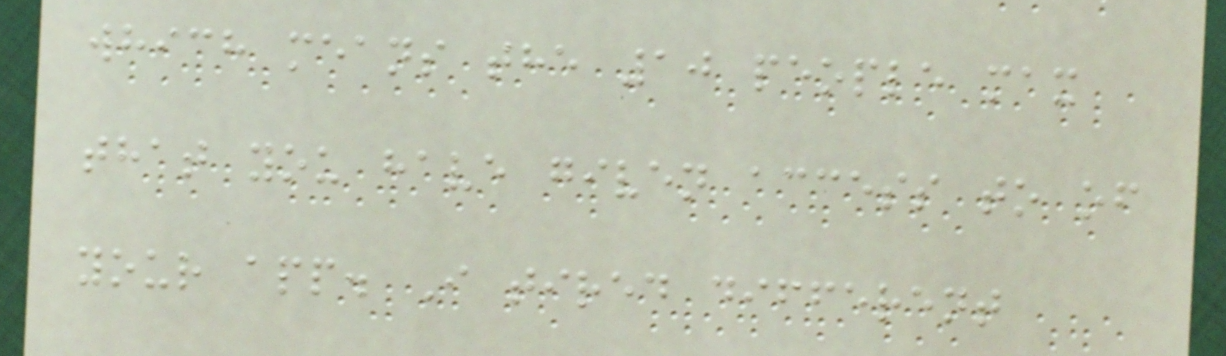which means the 10 people max
that you have given access to of
your app. I tired different
